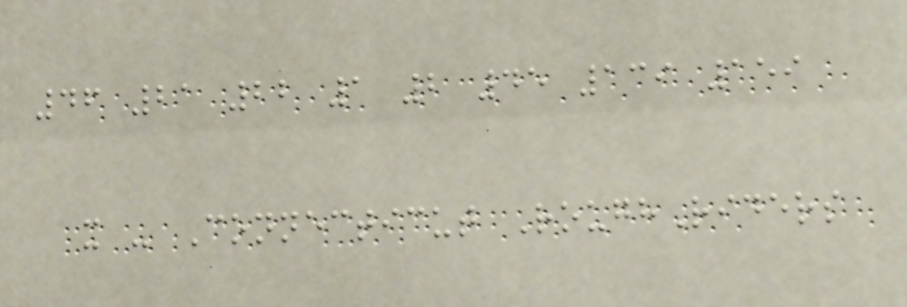46 21 22 1 2 45 139 159
x - Connecticut RoughRiders
